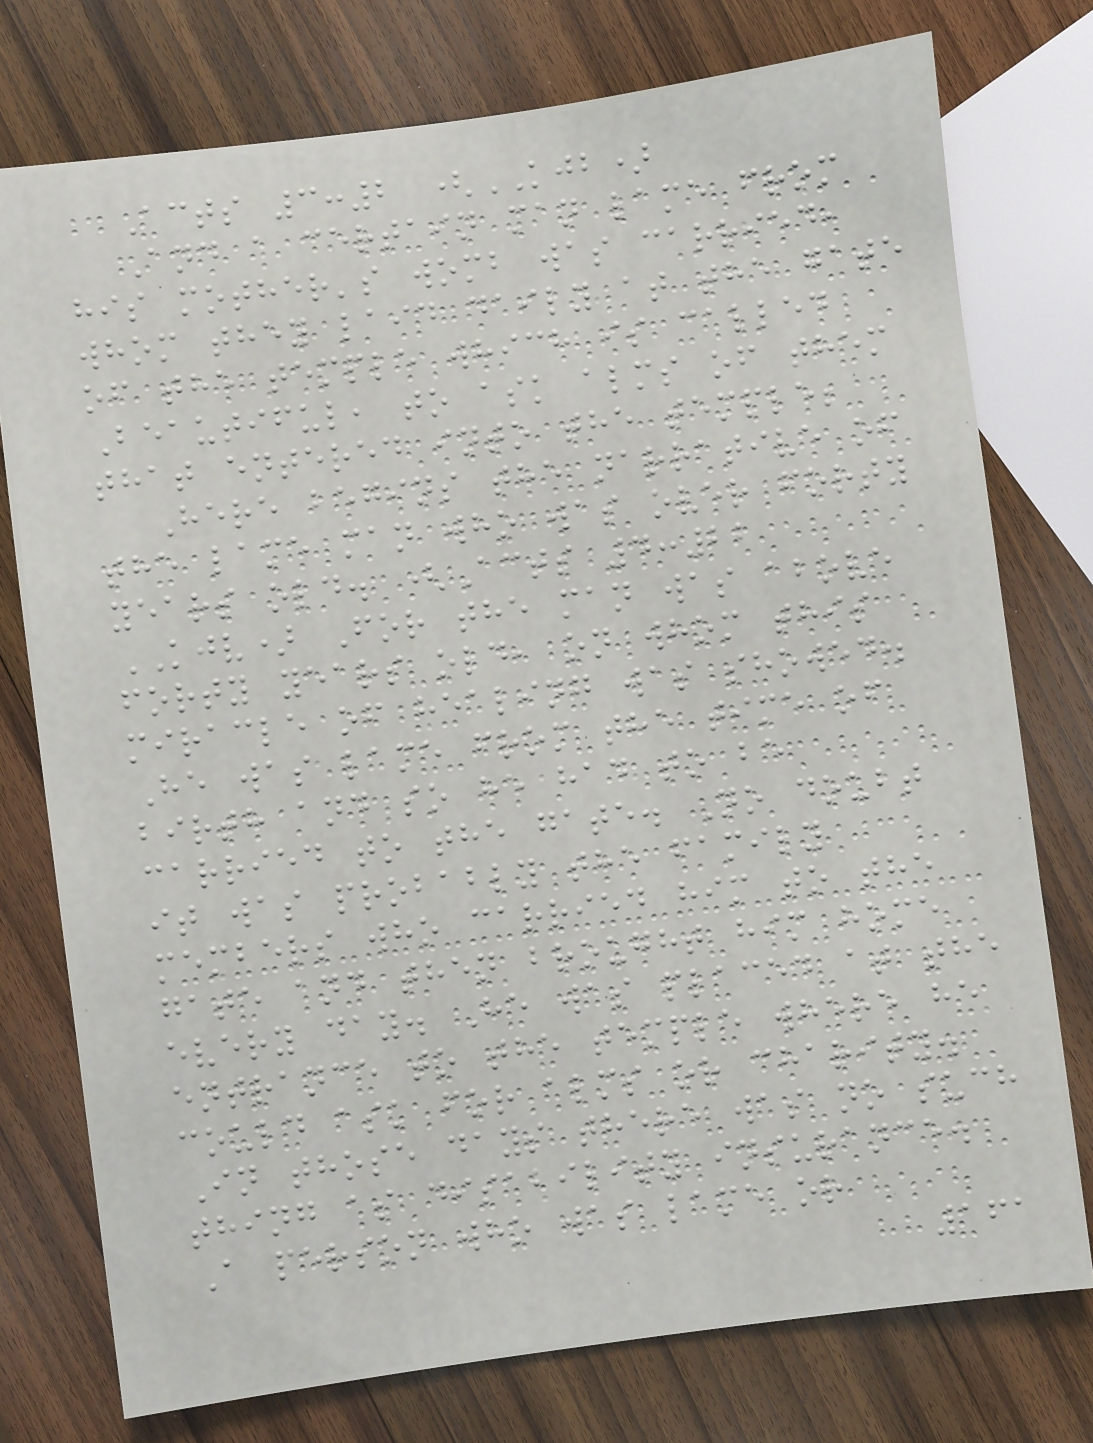Acts 3:2 (KJB)
And a certain man lame from
his mother's womb was carried,
whom they laid daily at the gate
of the temple which is called
Beautiful, to ask alms of them
that entered into the temple;
Here begins the narrative of
the lame man who was over forty
years old. (Acts 4:22
KJV) For the man was above
forty years old, on whom this
miracle of healing was showed.
He was lame from the time of
birth and so he had to be
carried to the gate. No doubt
it was probably the family
members who carried him to the
gate and then brought him home
every day. He was placed at the
entrance to the temple where he
could ask for alms or charity.
In those days there was no such
thing as disability insurance.
A person who was lame or
161
